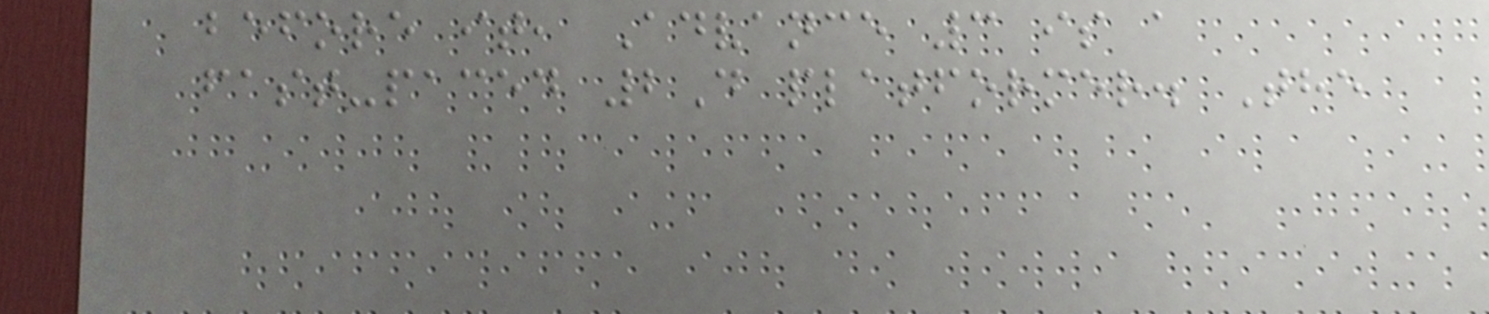before it, Advance 3 is a
fast-paced 2D platformer. The
